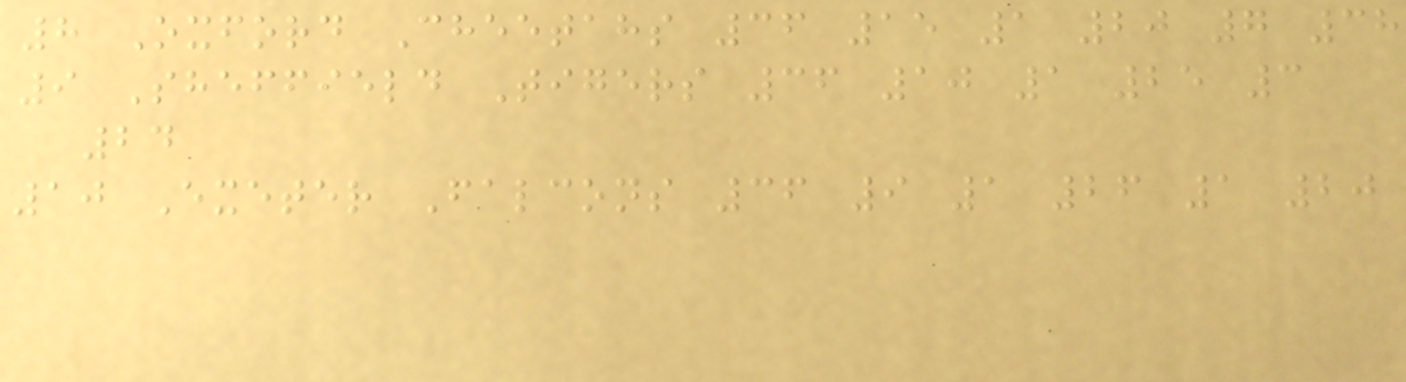8 Oxford Cheetahs 36 15 1 20 7 38
9 Sheffield Tigers 36 10 1 25 3
24
10 Exeter Falcons 36 9 1 26 1 20
